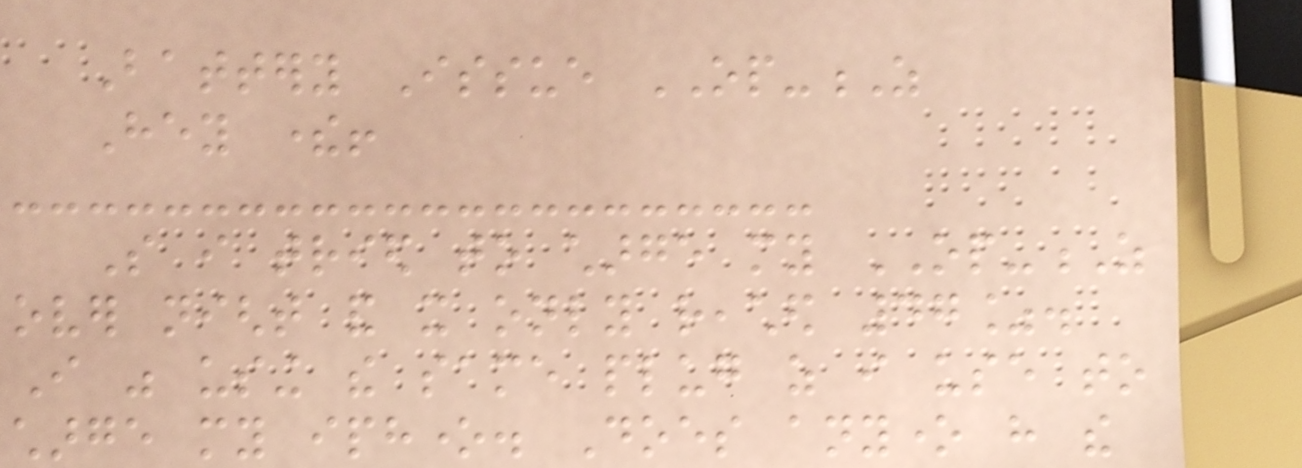Battery Issue OP-Z
Hey there!
So i tried to charge my OP-Z
over night and it only reached 47%.
I was using the same plug as i use to
charge my iphone. Does anyone have the
